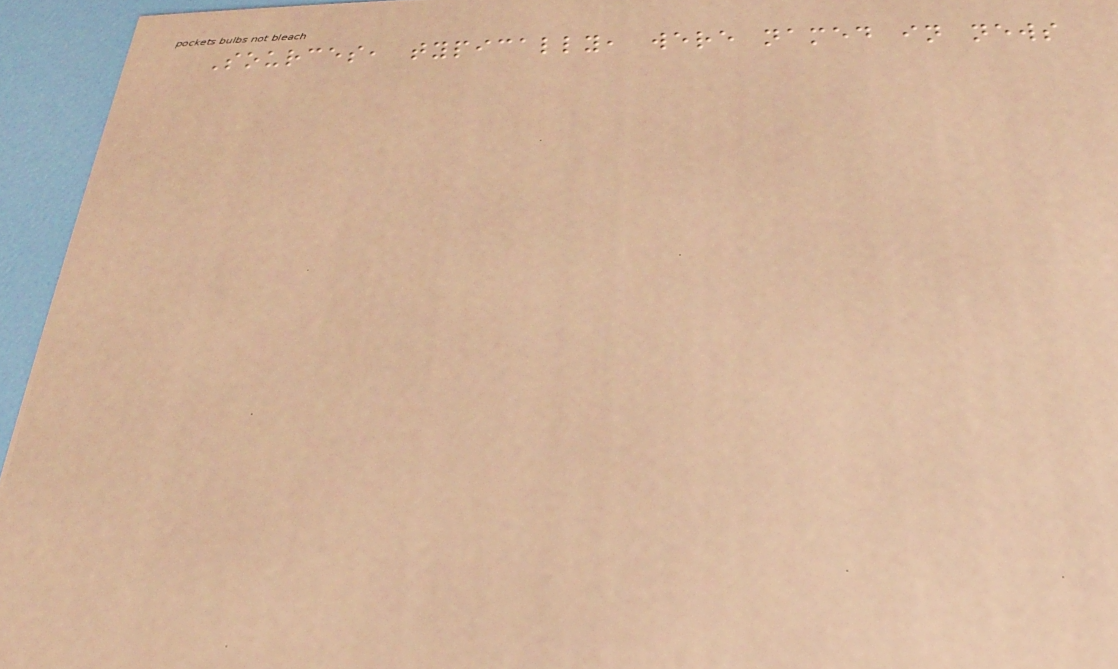Sources, typically, were named in news
